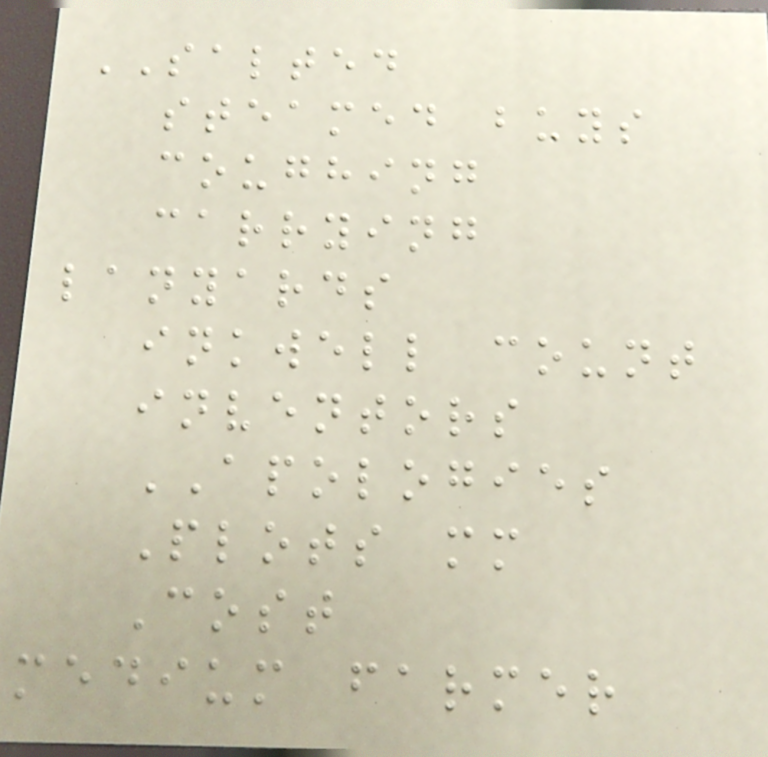SALTED
steamed buys
coughing
carrying
lanyards
inkwell count
inventors
APOLOGIES
Plots mm
Cost
medium farmer
